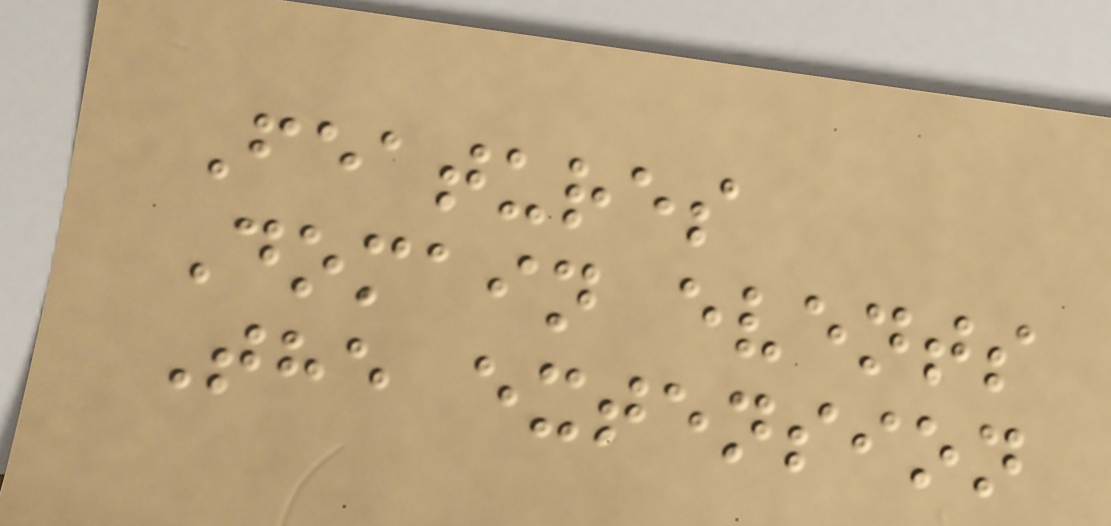Features
Domain events
The extension
